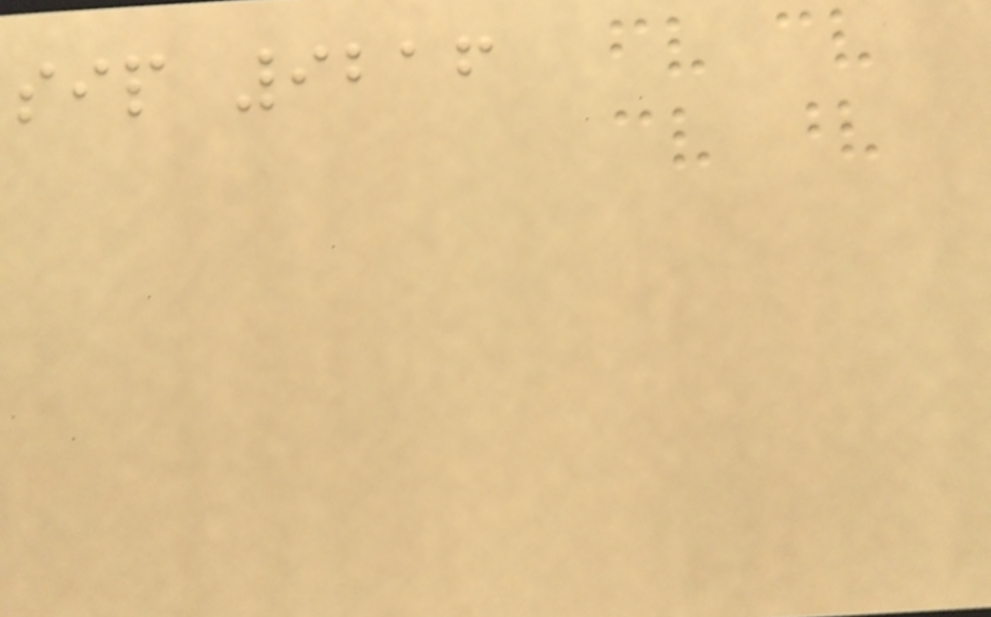sip 9216
